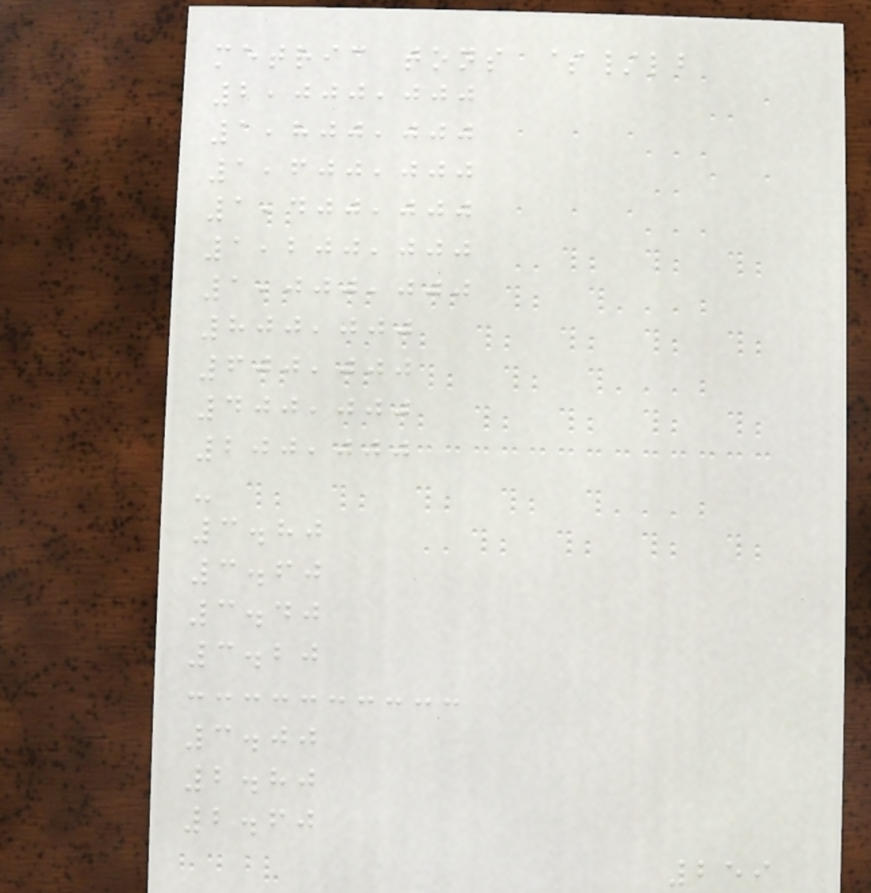metric tons $/lb
2,000,000
1,800,000
1,600,000
1,400,000
1,200,000
1,000,000
800,000
600,000
400,000
200,000
-
3.80
3.60
3.40
3.20
3.00
2.80
2.60
259
